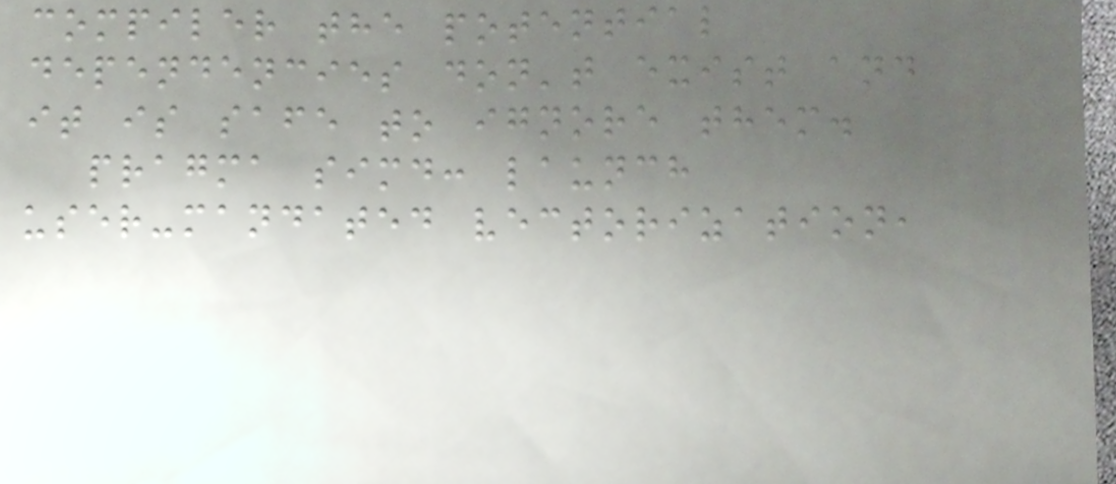compiler the potential
dependencies don't exist and
it is safe to ignore them.
pragma simd: launch
user-mandated vectorization,
